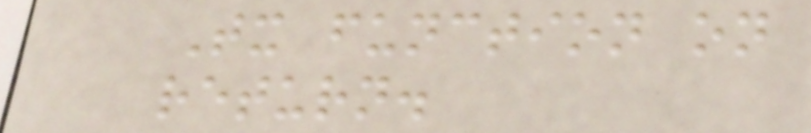Tx function on
return.
